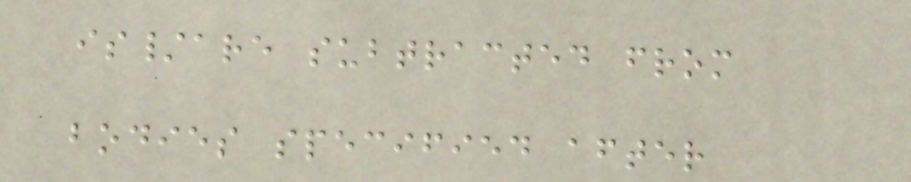is/are subtracted from
bodies specified after
